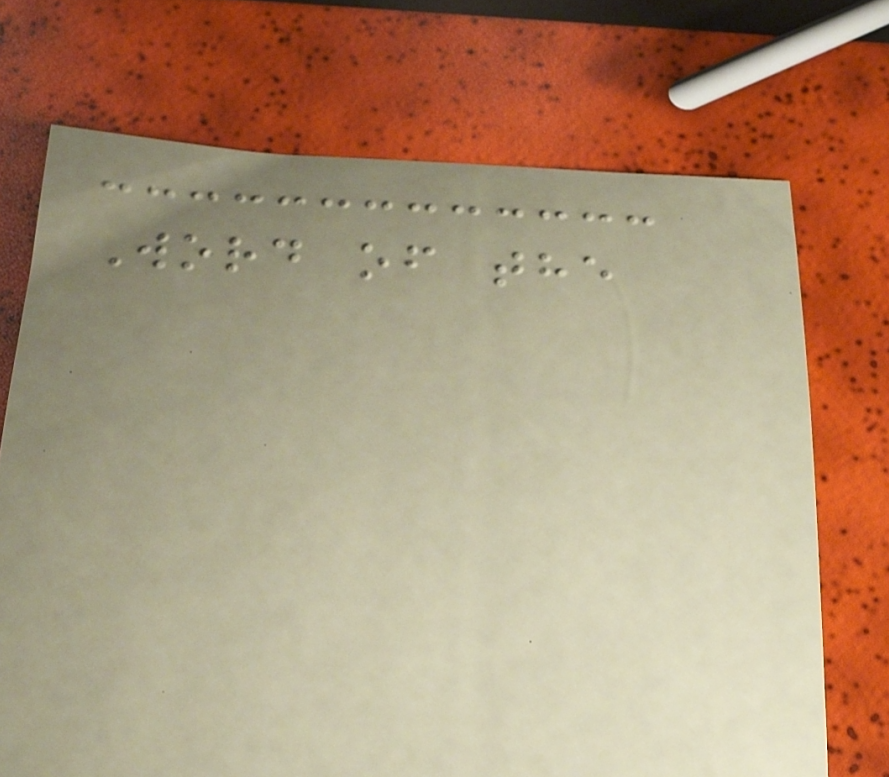Word of the
